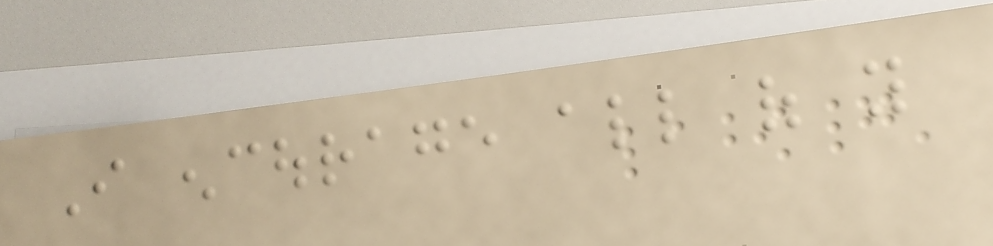I encourage all of you
